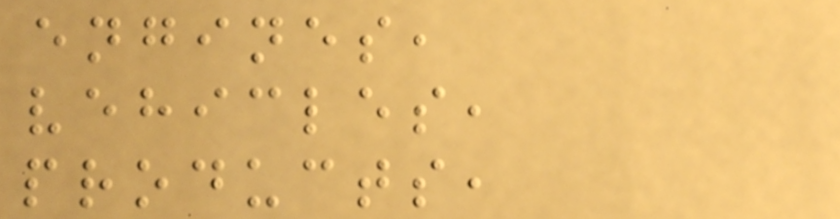engines,
vehicles,
products,
